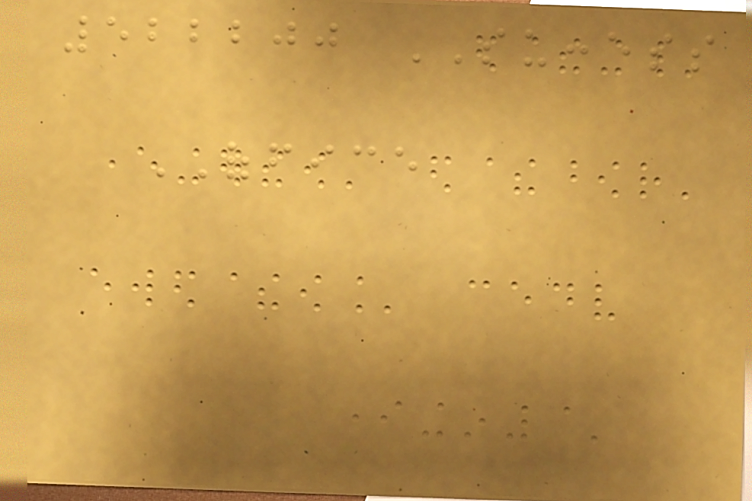522200 SUCCESS
OFFICE
